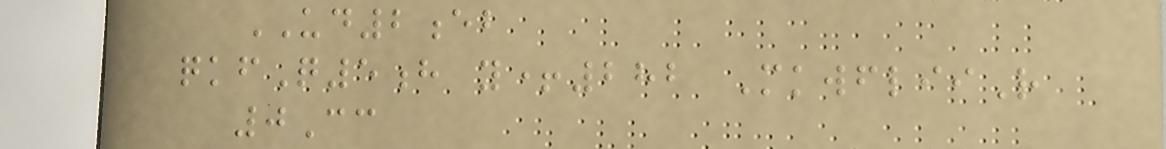UD2eb
qkfQ5h y+282 MkwfliiR
0Cc
